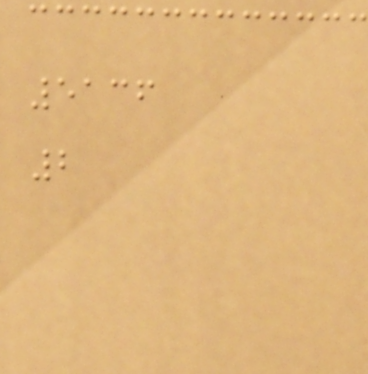5136
2
